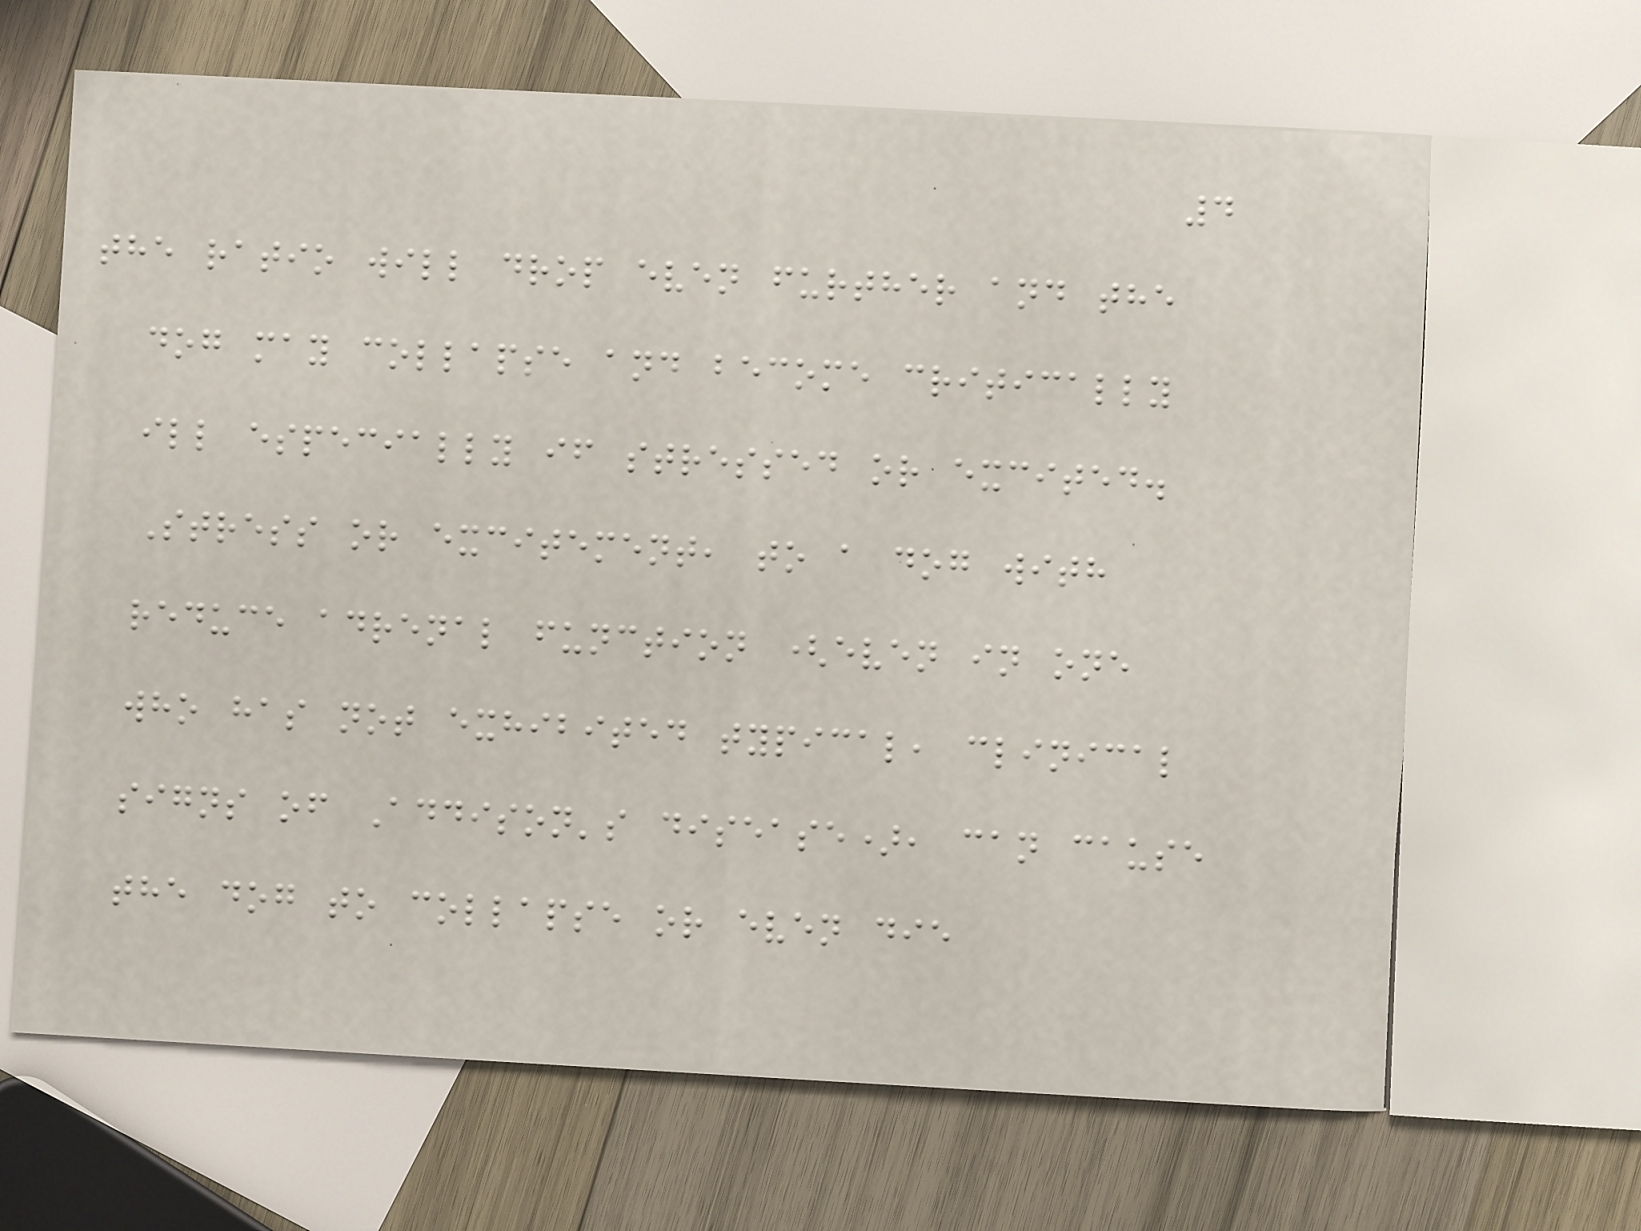4
the ratio will drop even further and the
dog may collapse and become critically
ill especially if stressed or excited.
Stress or excitement, to a dog with
reduce adrenal function (even in one
who has not exhibited typical, clinical
signs of Addison's disease), can cause
the dog to collapse or even die
